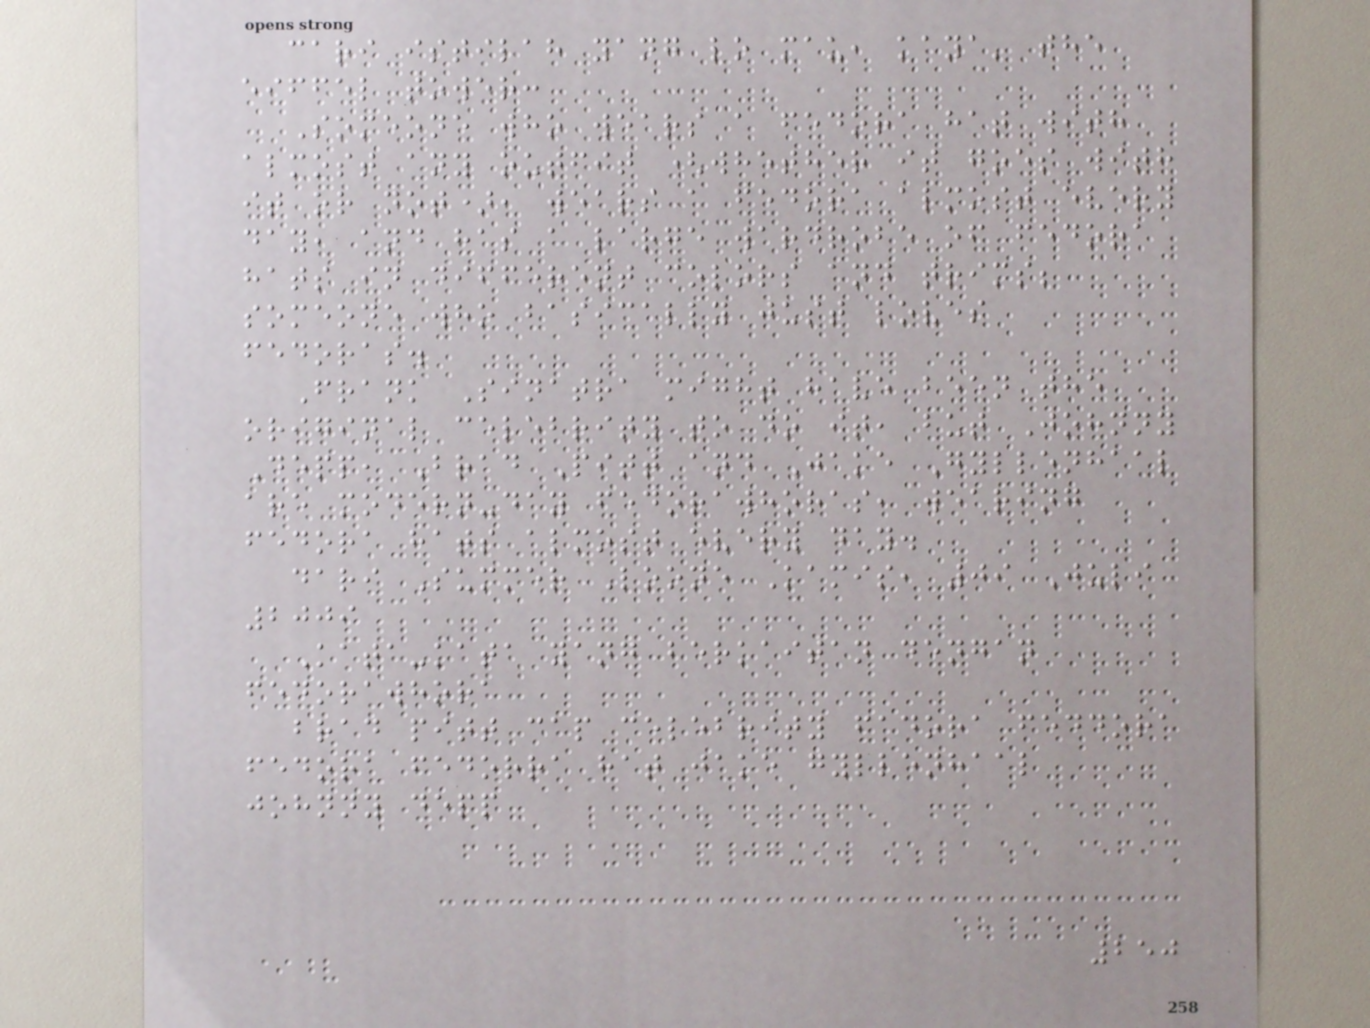cari istilah yang lo mau, kaya' the
eiffel tower:
Someone who wears a fedora hat with
almost any outfit (whether it goes with
it or not), wears a fedora almost every
day, and has a large wardrobe of fedora
hats in different colors and trims;
someone who basically just loves
fedoras.
Frank Sinatra might have been the
original celebrity to do it, but Johnny
Depp, Brad Pitt and Jake Gyllenhaal
are modern-day fedorawhoras, wearing
fedora hats almost every day.
dari Summer Loone Kamis, 09 Juli
2009
Kata-kata yang berkaitan dengan
fedorawhora
brad pitt cap celebrity fadora feddora
fedora fedorra hat jake gyllenhaal
johnny depp
250
